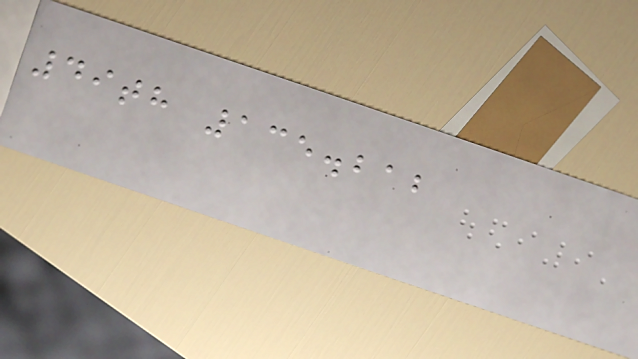49th 135.212
